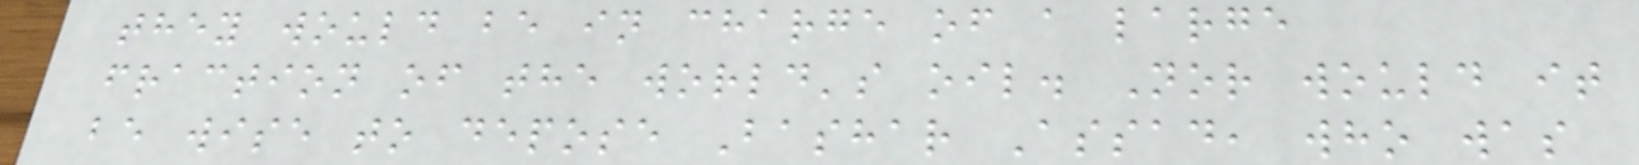they would be in charge of a large
fraction of the world's oil. Nor would it
be wise to depose Bashar Assad, who was
